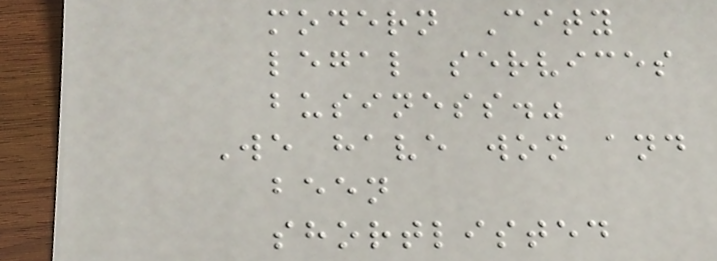modern City
legal services
business."
We have won and
been
shortlisted
